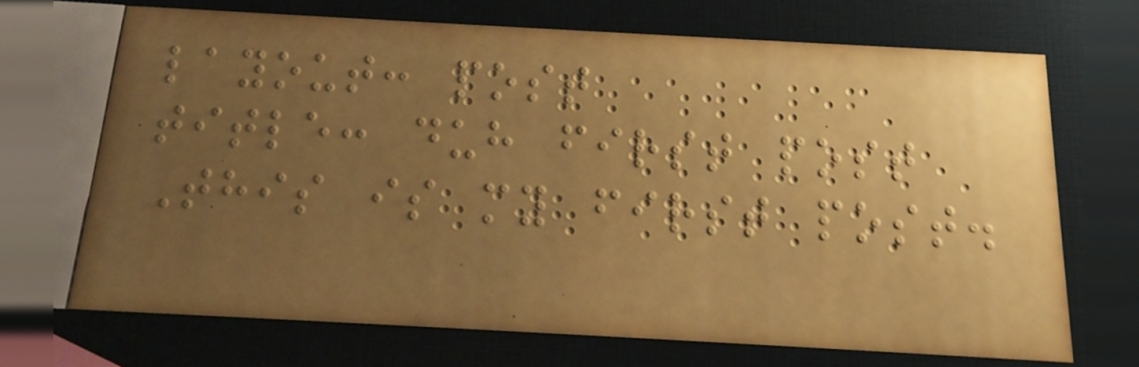layout: post
title: duh first post
This is my first post.
